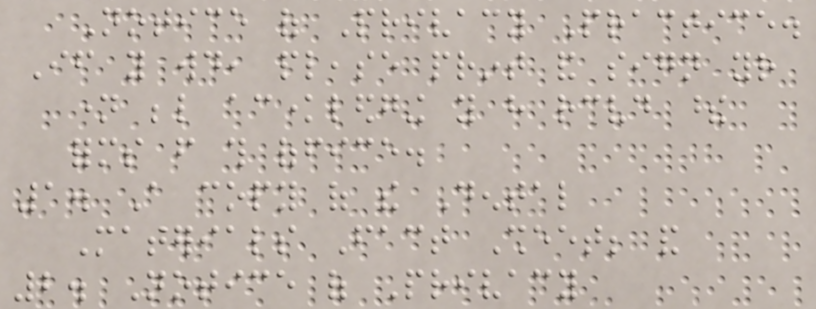Notice of Privacy Practice.
If you would, please print and sign your
name below acknowledging you have received these
forms from this office.
1. A copy of the Dental
Materials Fact Sheet; and
2. Notice of Privacy
